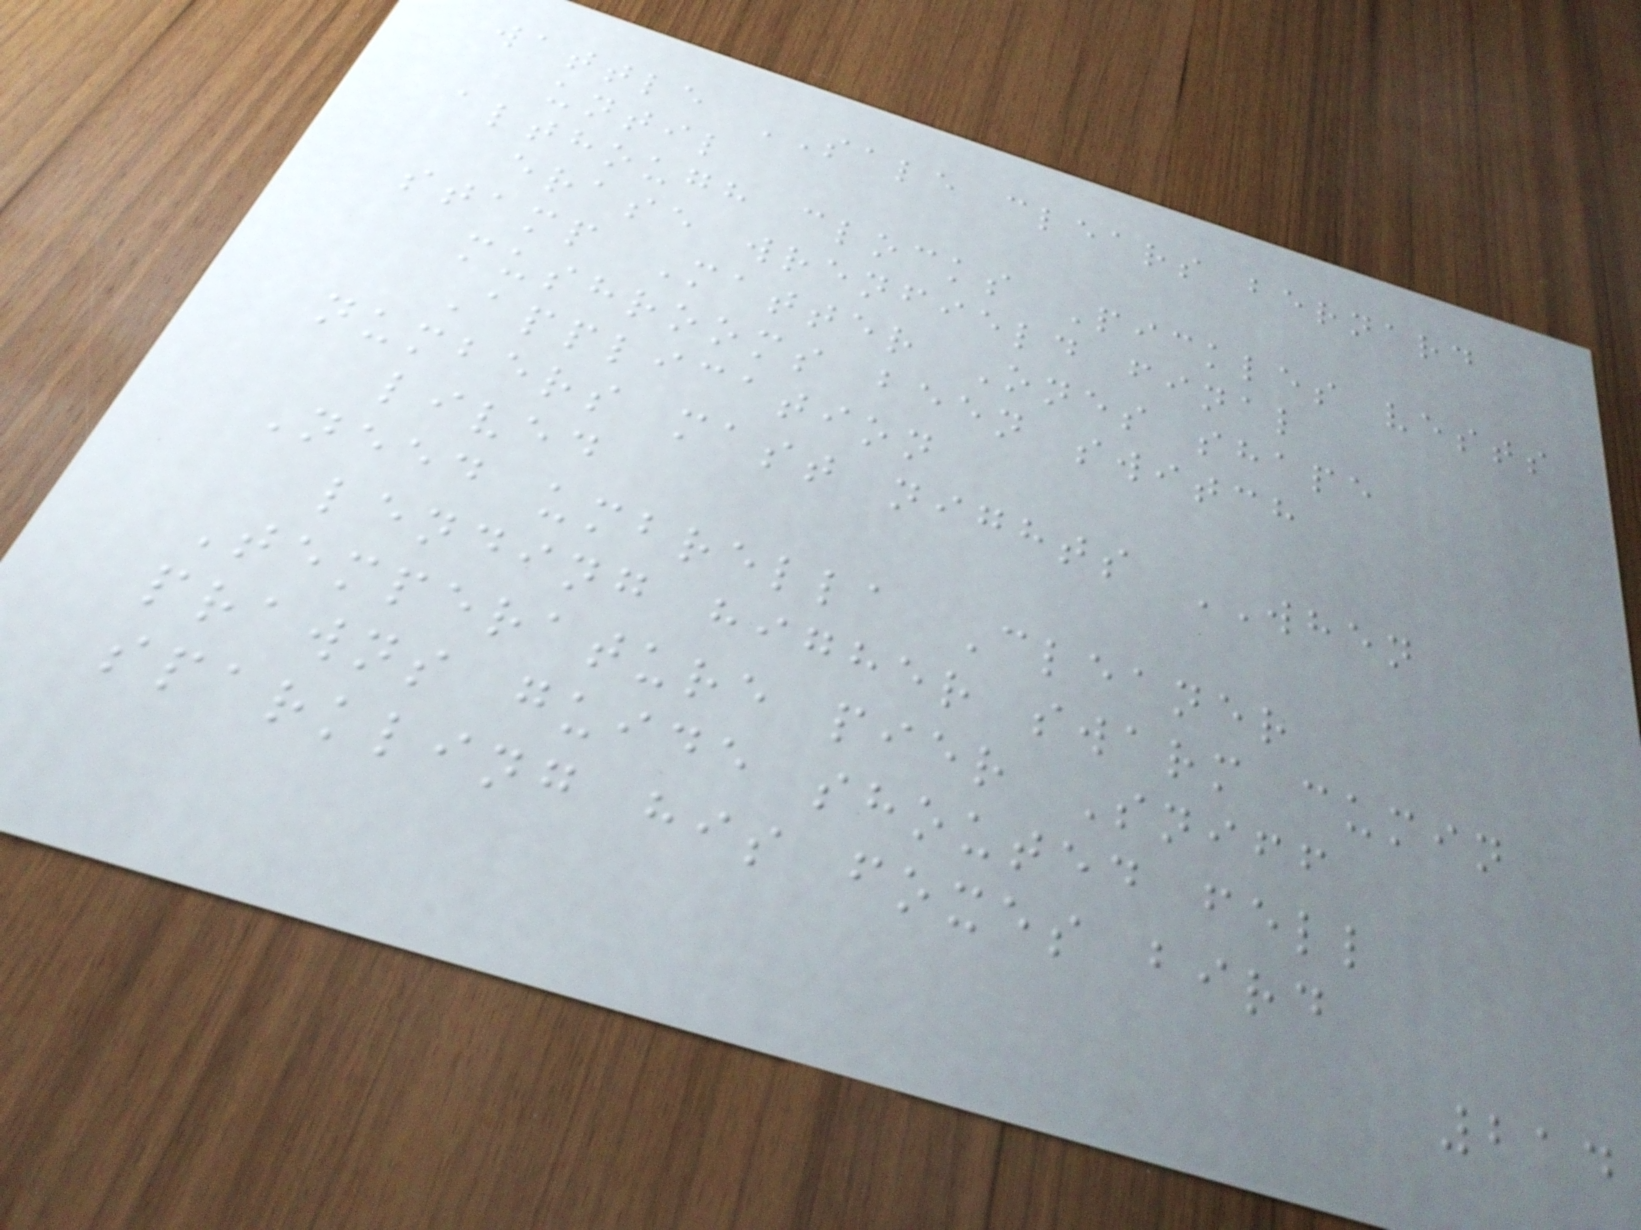wattle SALE clears bernard
until
although clocks Pickles vests
erase wrenfield final
stamp Matter Ones shape
mushrooms been switch
Application
numbers mast nights WHEN
lived
Need umbrella Cleaner
lending higher swarm cumin
Temperature pier Sniff
prawns guide shouted fell
sparkling his foxes bird
214
